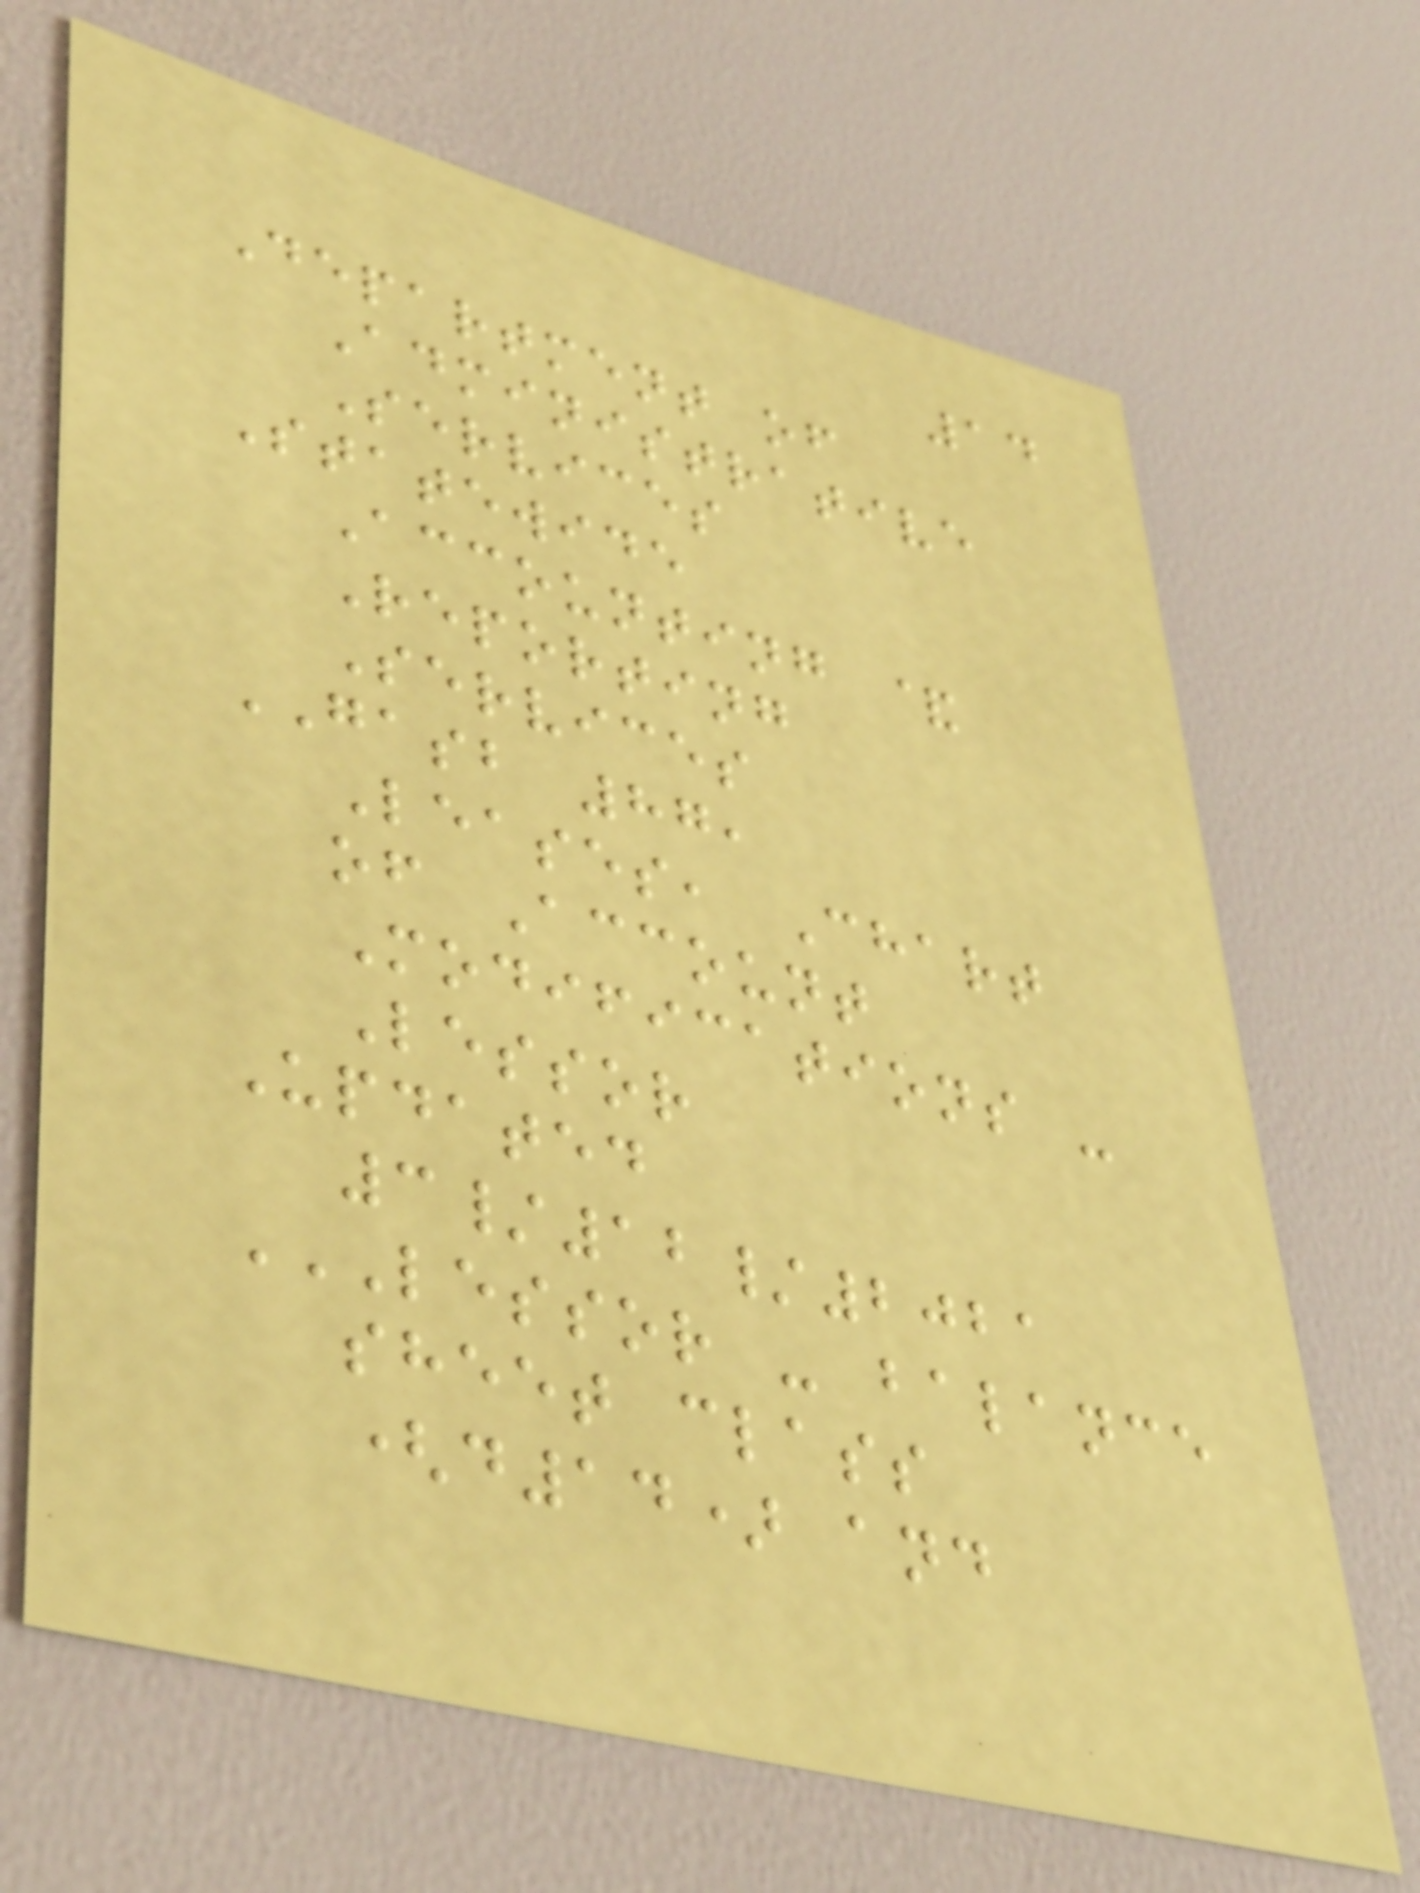14
Department of
Administrative
Services
Statewide
Accounting &
Reporting
Services
GASB 87,
Leases, Chart
of Account
Modifications -
Lessor
Updated
3/12/2021
LESSOR - BALANCE
SHEET CLASS
(D14) AND
